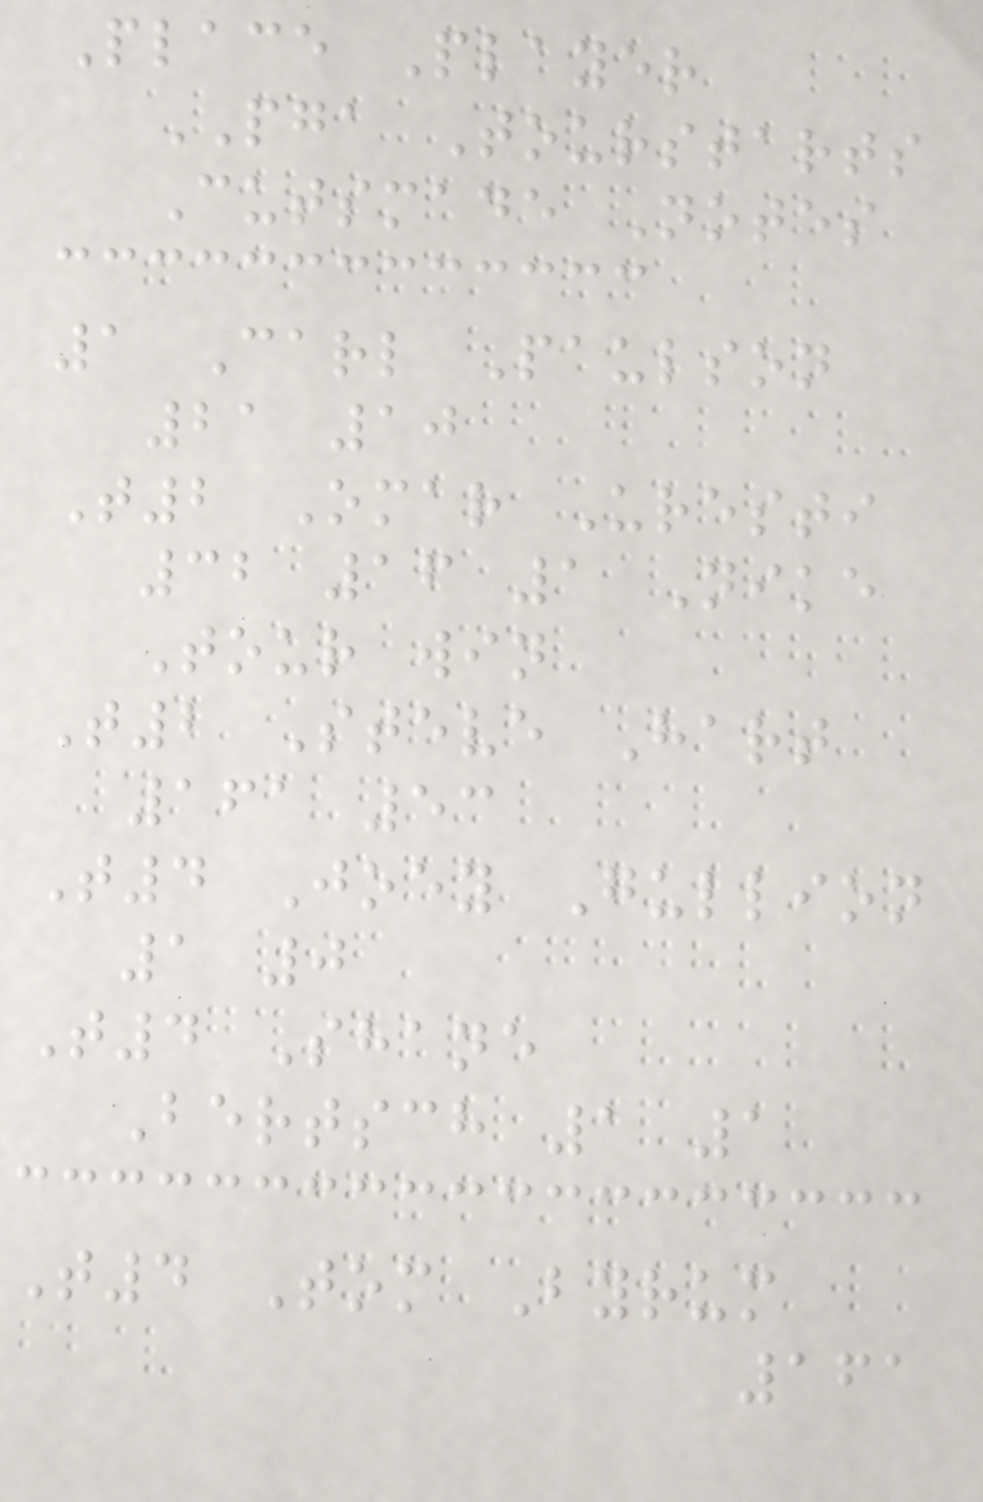Place Player
PGA Tourstarts
Cutsmade Notes
1 Carl Paulson
21 10
T2 Omar Uresti
32 16 1 Nike
Tour win
T2 Steve Hart
161 53
T4 Joey Gullion
1 0
T4 Shane
Bertsch 1 1
T4 Tom Byrum
161
